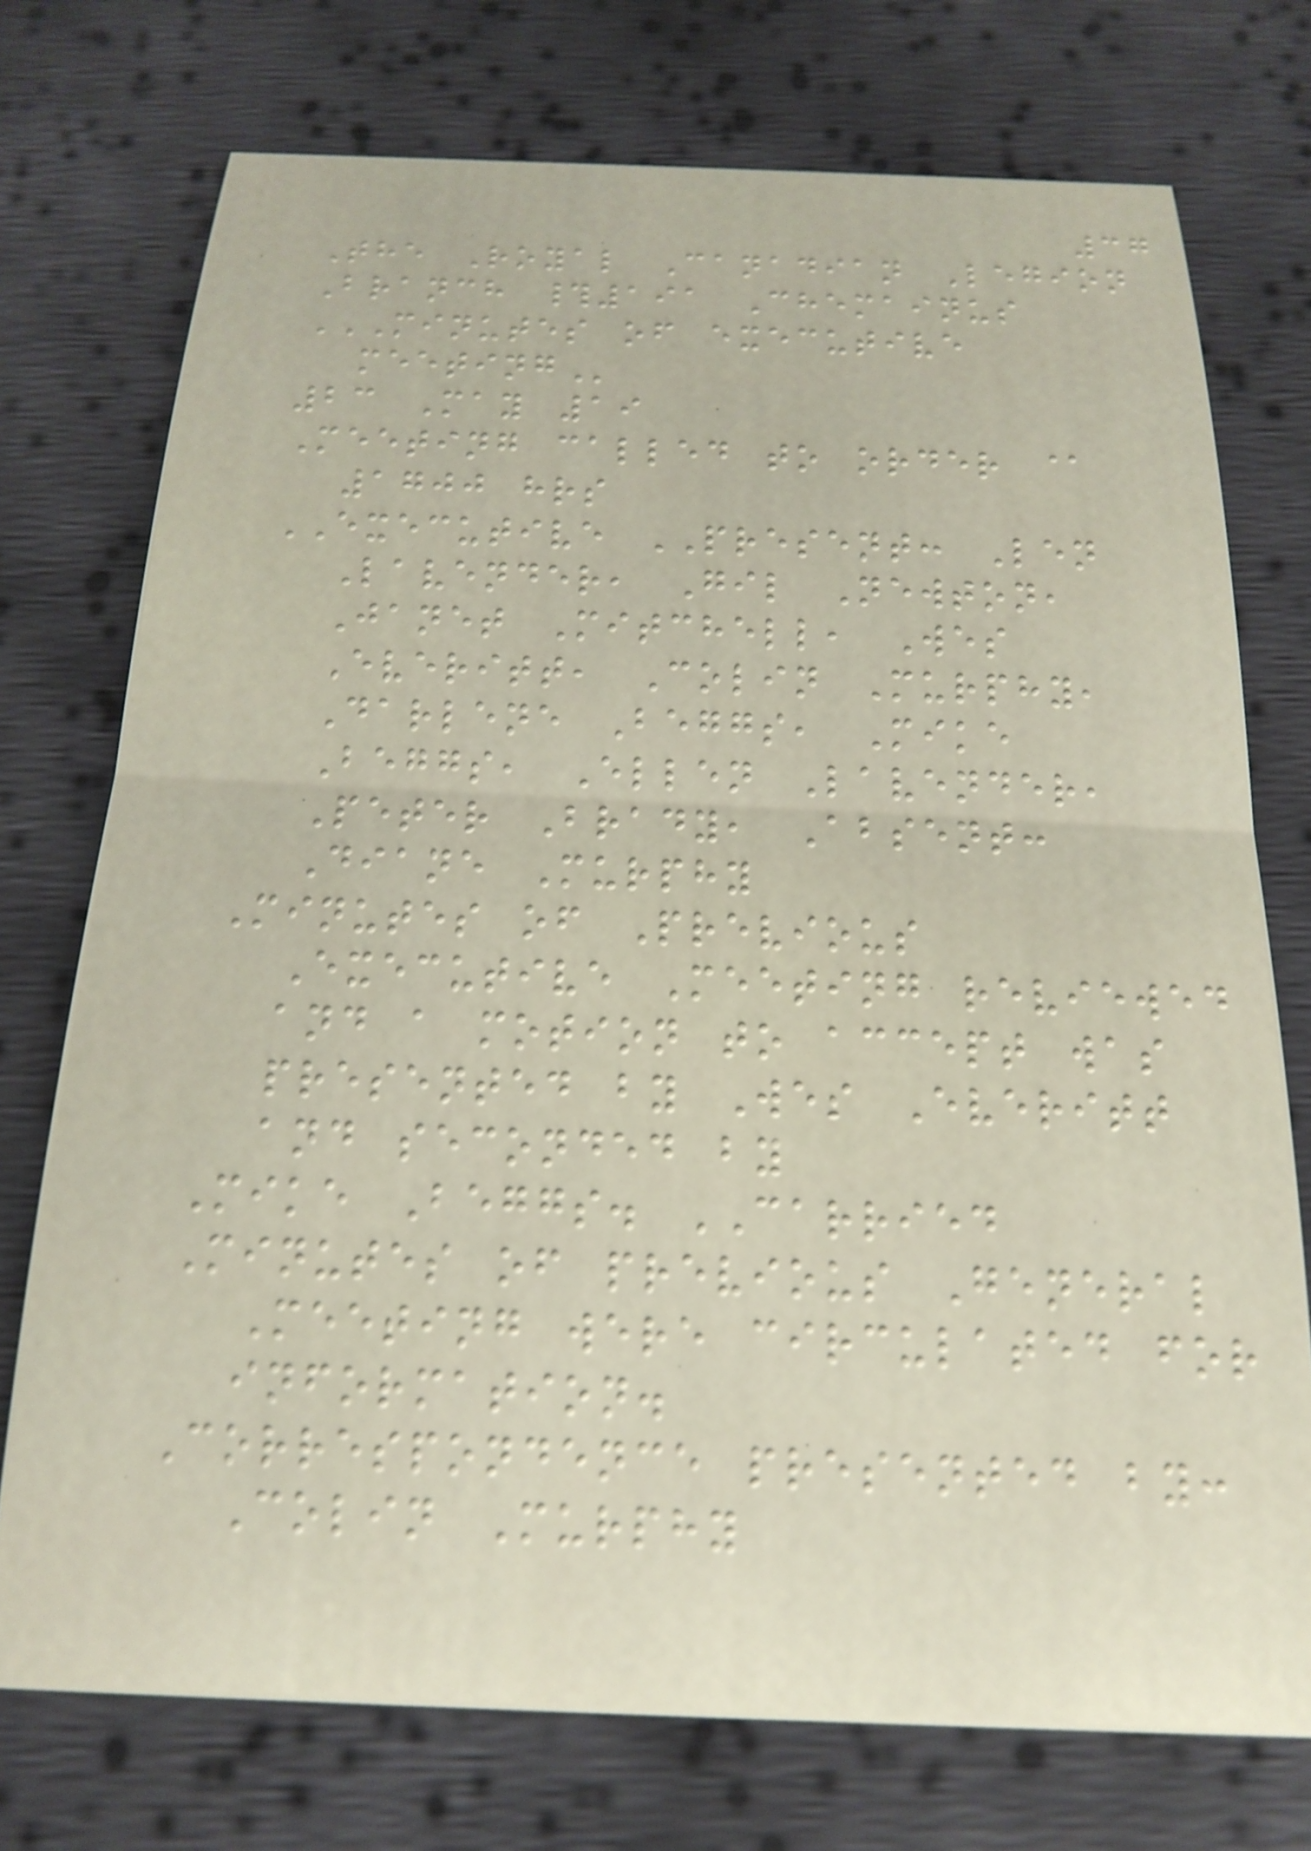37
The Royal Canadian Legion
Branch #191 Chemainus
MINUTES OF EXECUTIVE
MEETING
23 May 19
Meeting called to order @
1700 hrs
EXECUTIVE PRESENT: Len
Lavender, Gil Newton,
Janet Mitchell, Wes
Everitt, Colin Murphy,
Darlene Beggs, Mike
Beggs, Ellen Lavender,
Peter Brady, Absent:
Diane Murphy
Minutes of Previous
Executive Meeting reviewed
and a motion to accept was
presented by Wes Everitt
and seconded by
Mike Beggs. CARRIED
Minutes of previous General
Meeting were circulated for
information.
Correspondence presented by:
Colin Murphy
